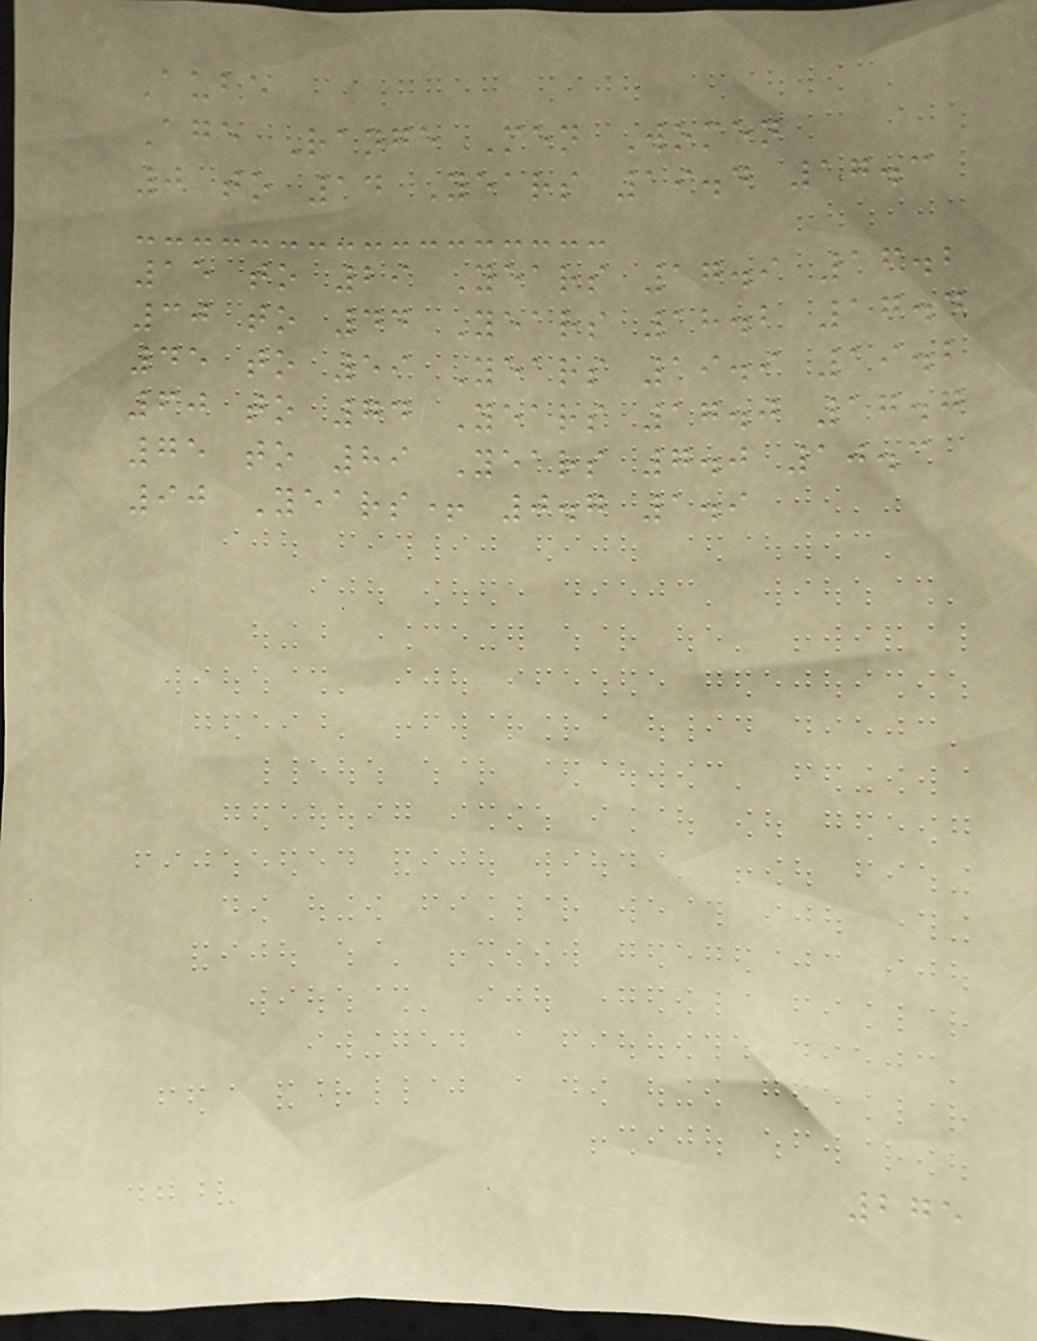Aube
Age Range Men Women
0 to 14 Years 19.4 17.3
15 to 29 Years 17.9 16.2
30 to 44 Years 18.2 17.4
45 to 59 Years 19.9 19.2
60 to 74 Years 17.0 17.7
75 to 89 Years 7.0 10.3
90 Years+ 0.7 1.9
275
